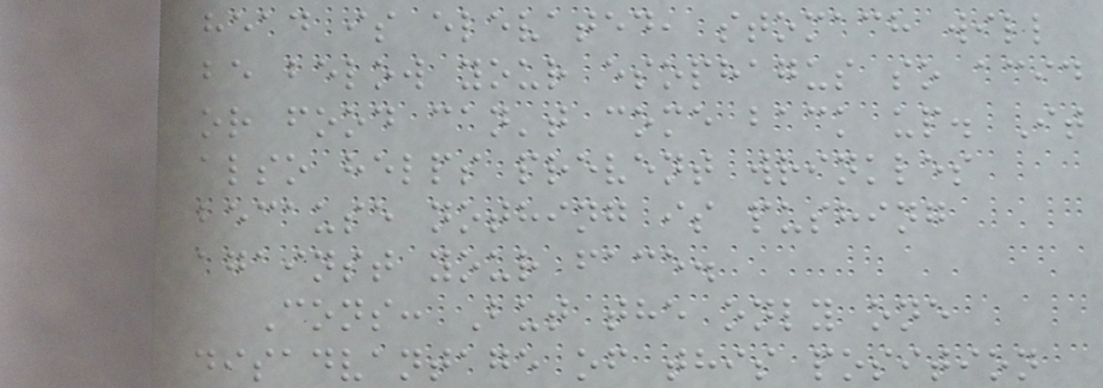head is elevated, stomach will
be below your esophagus so acid
or food can't come back up. It
also helps prevent wrinkles
because nothing is pushing
against your face.
Cons: But the only one
disadvantage of this position
